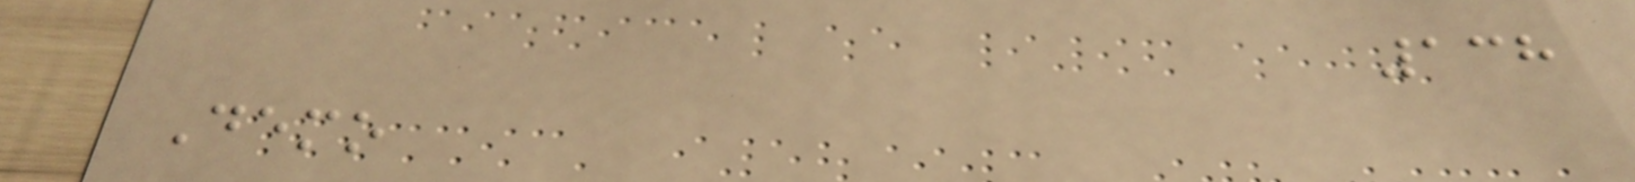138
Demo
